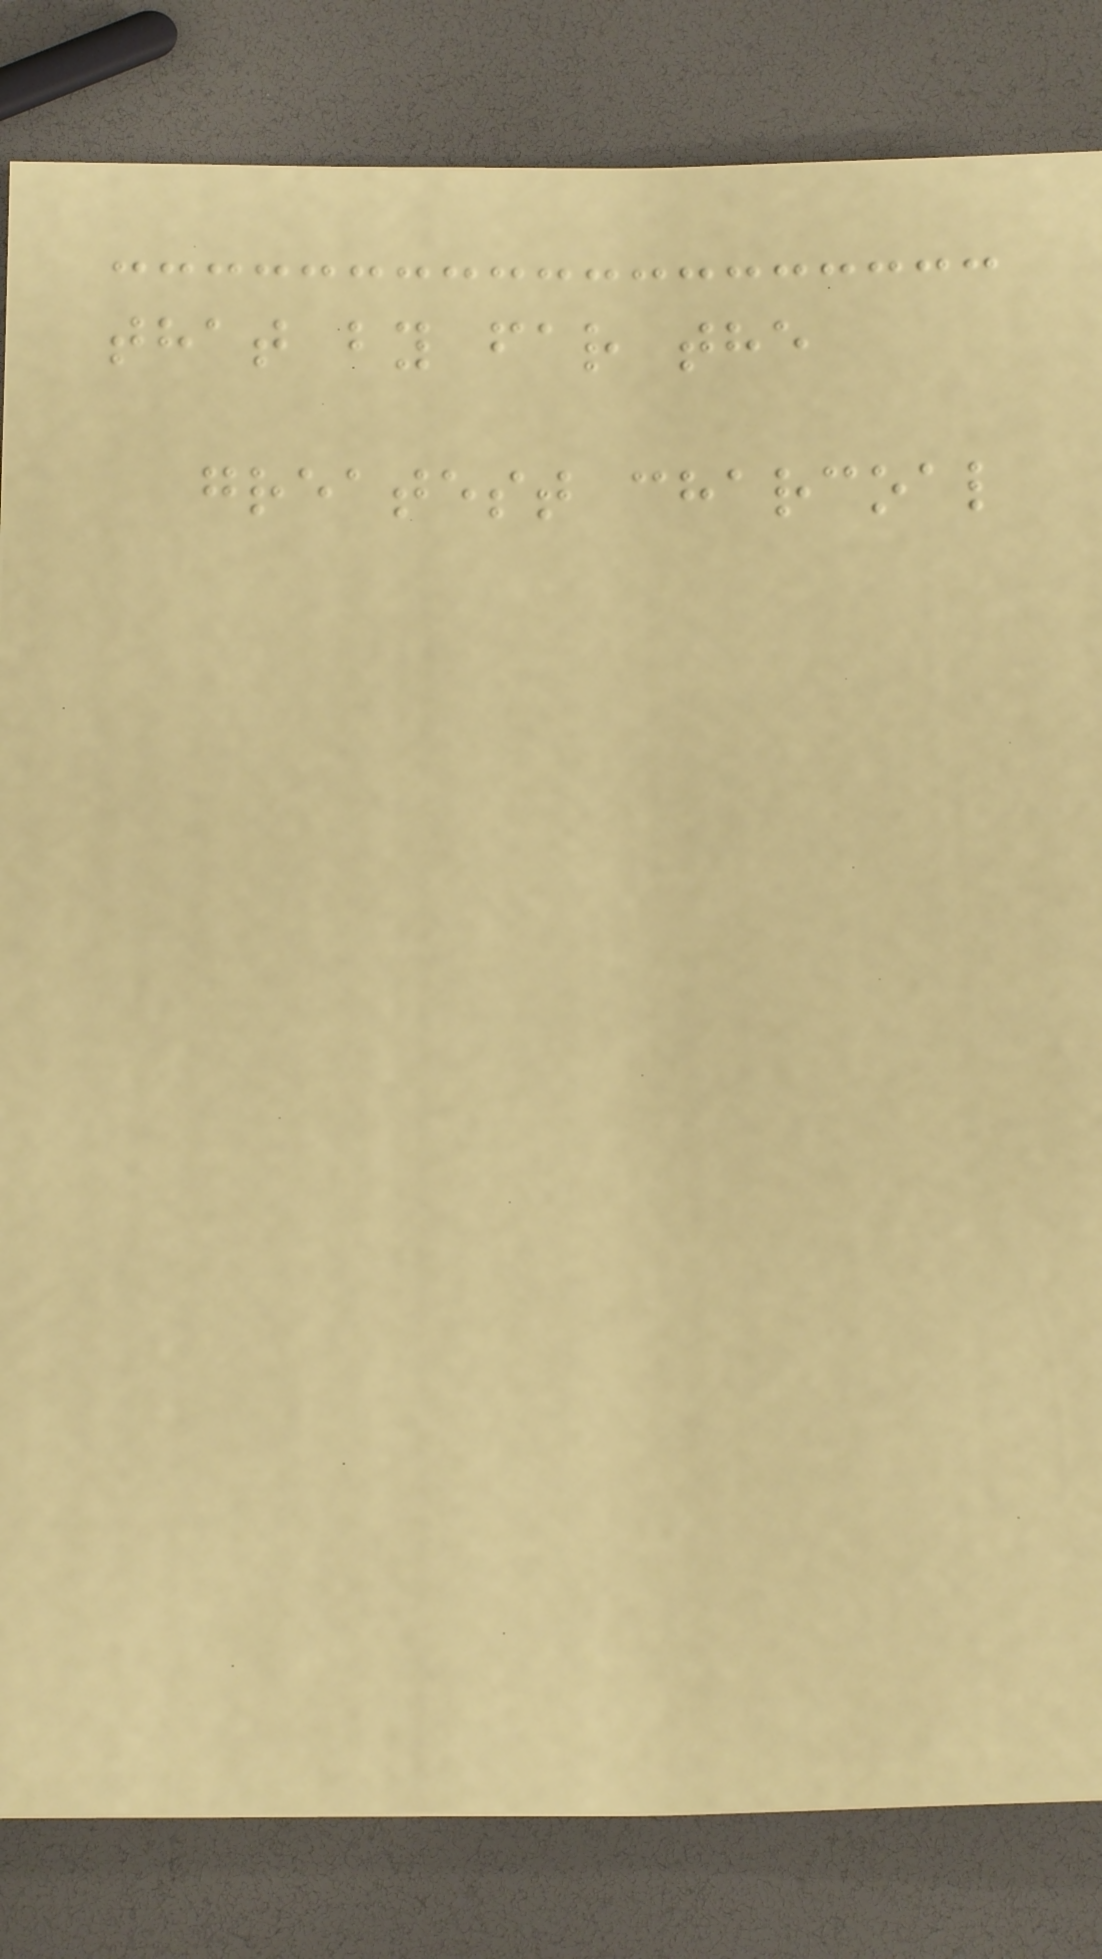that by far the
greatest charcoal
